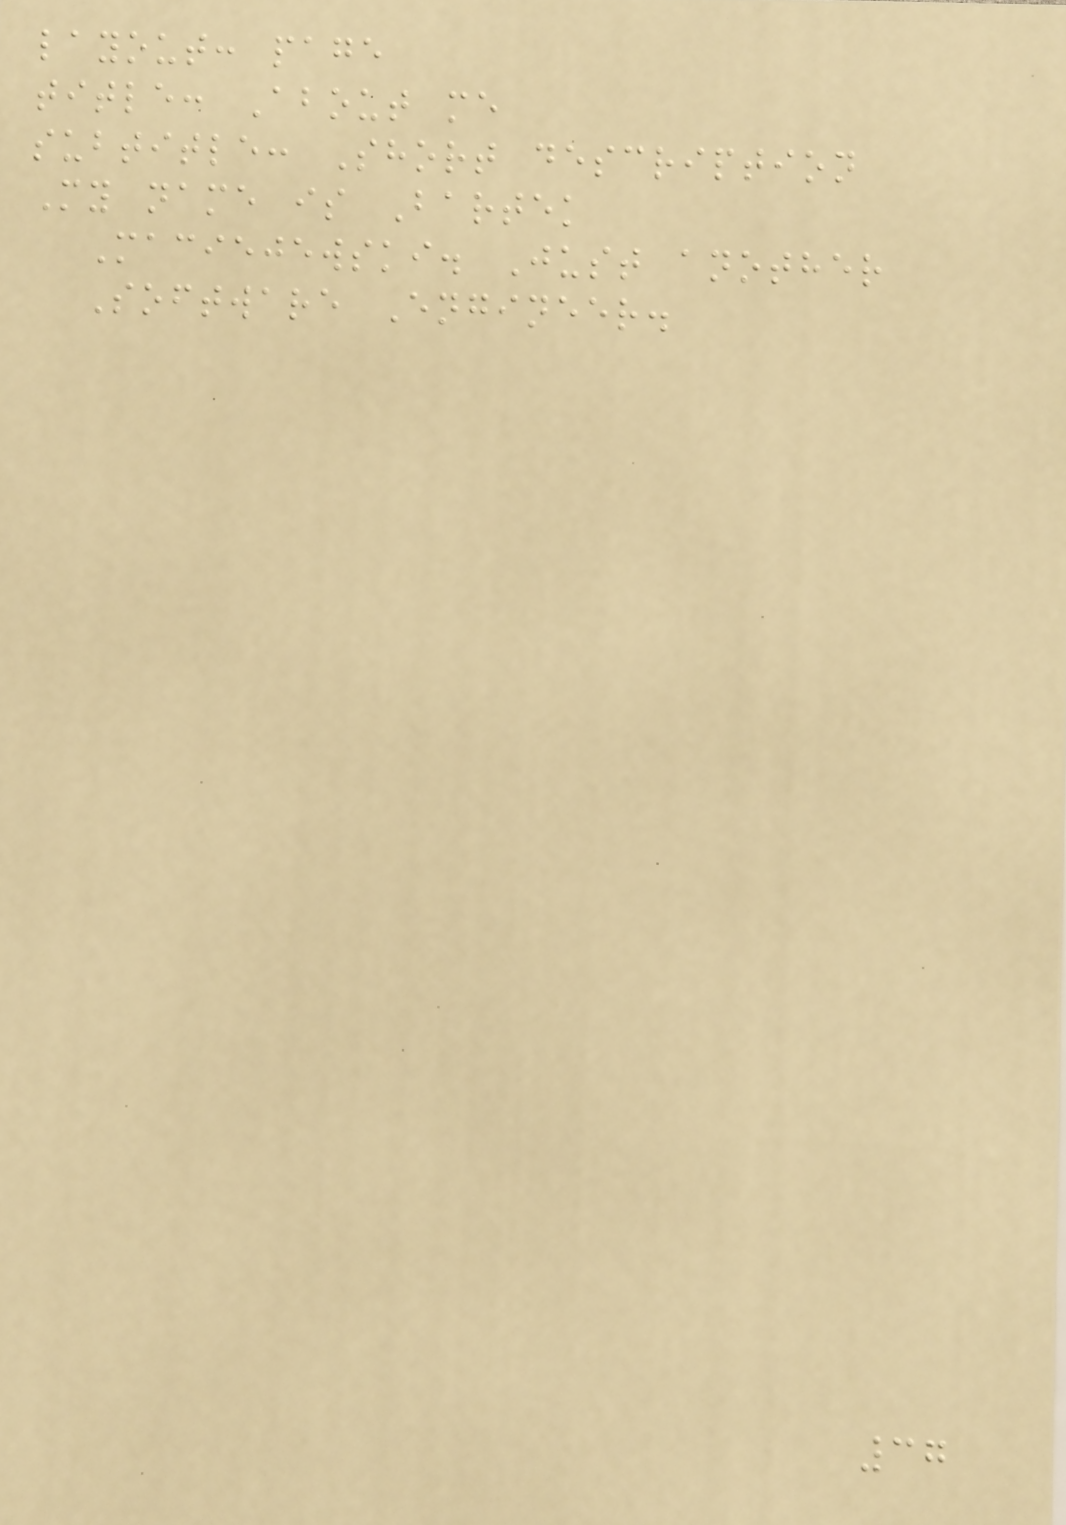layout: page
title: About me
subtitle: Short description
My name is Bartek
Maciejewski. Just another
Software Engineer.
37
